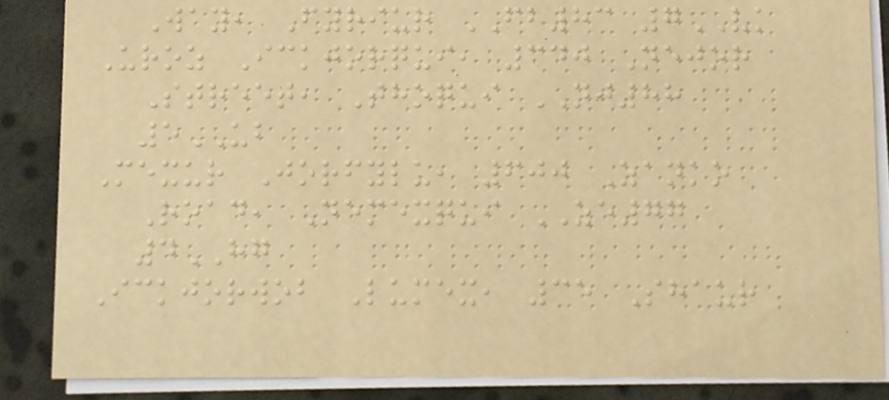Way, Fyriur FB83 7VK
Uroz Ickjorqui, 340 Nejor
Street, Thoqui NJ88
5UB
Mexur Jorfylu, 600 Zanko
Road, Nemexqui ZE77
4HG
Ickjorwob Lumex, 35 Shaur
